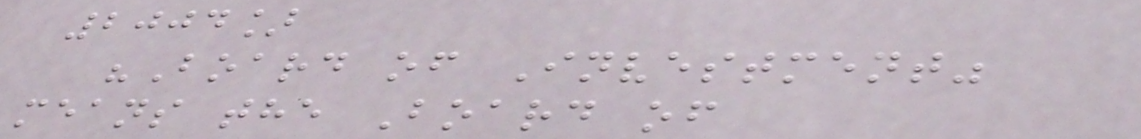2004]
"Board of Investment"
means the Board of
